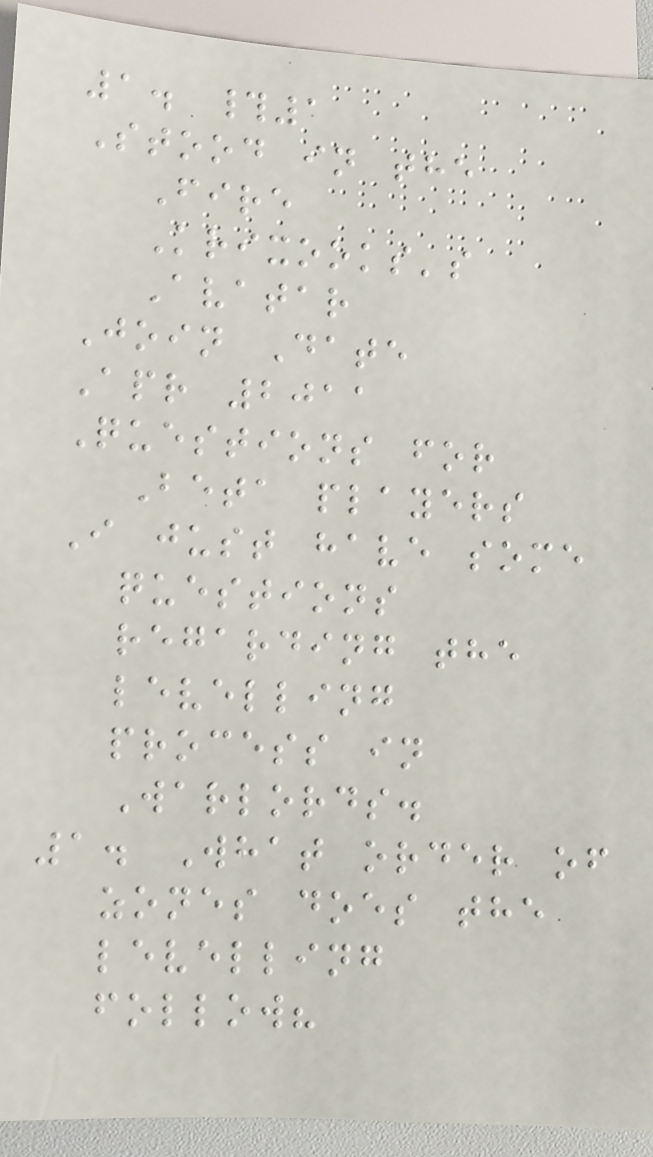1. #1
Stood in the
Fire
Krixooks's
Avatar
Join Date
Apr 2011
Questions for
Beta players
I just have some
questions
regarding the
levelling
process in
Warlords.
1. What order of
zones does the
levelling
follow?
